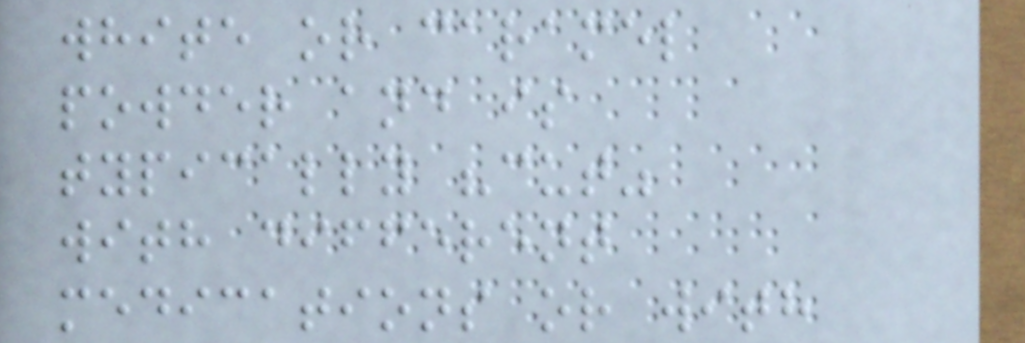white or caramel
powder and is
typically "cut"
with different
medications or with
